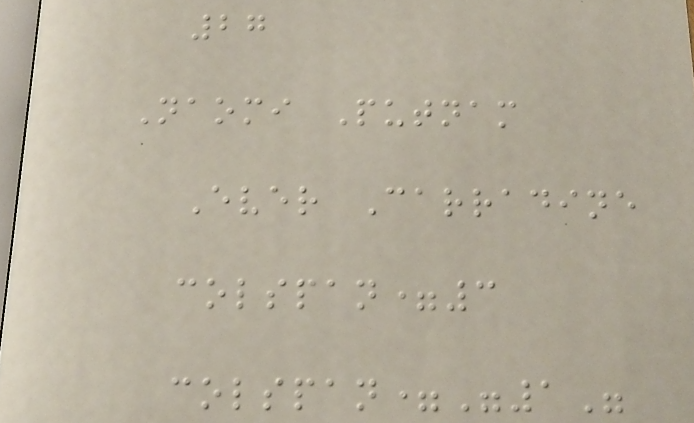27
Naomi Putnam
Ever Carradine
colspan=3
colspan="1"
